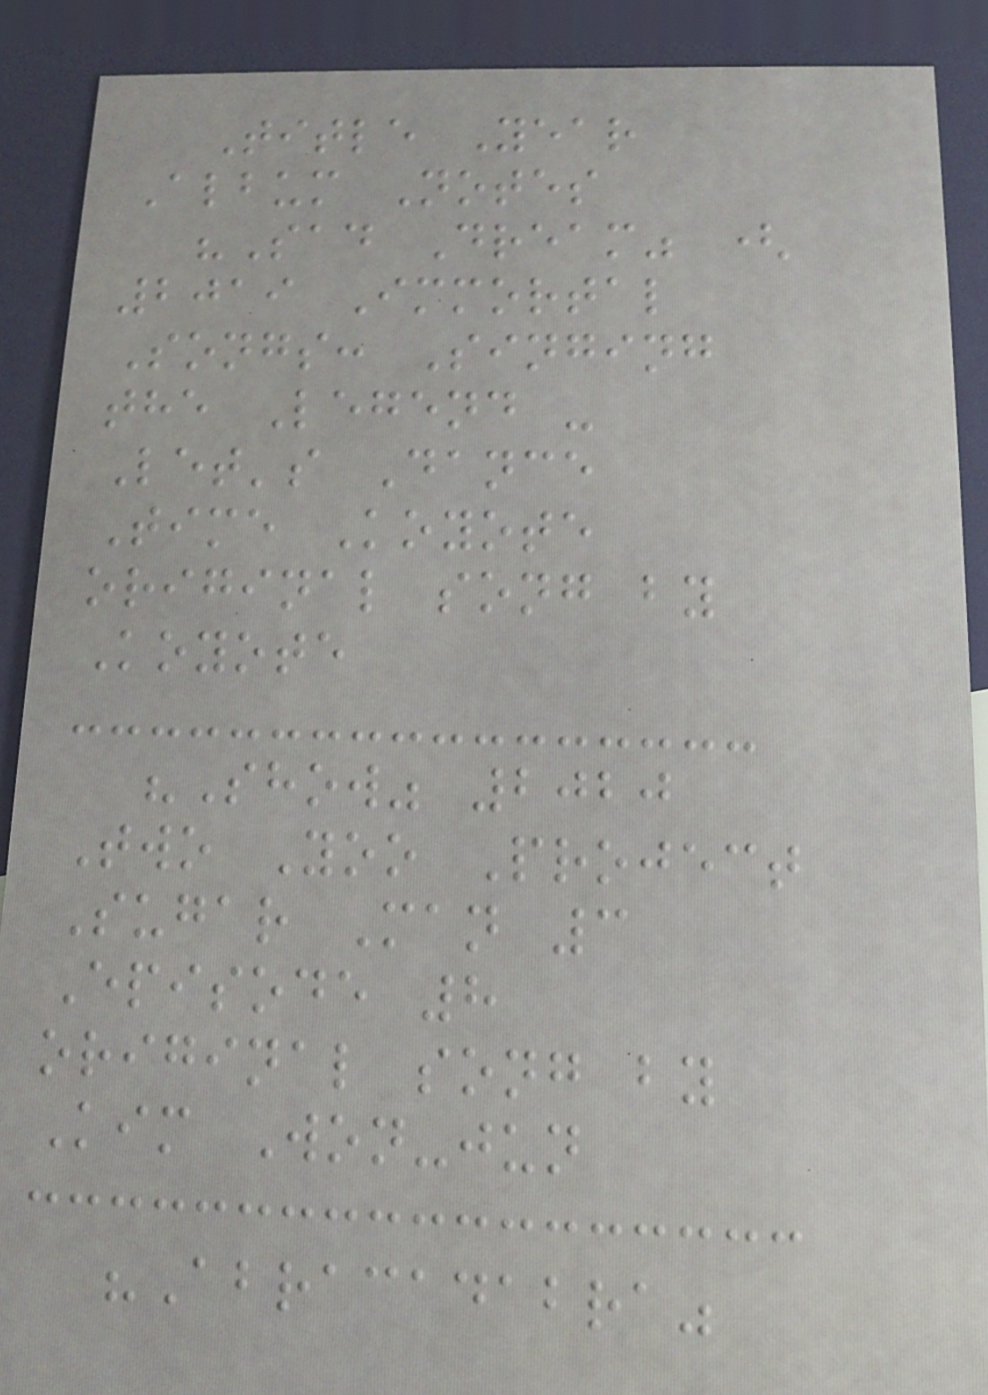Title Year
Album Notes
"Sad Dream" (
2019 Immortal
Songs: Singing
the Legend -
Let's Dance
Time Koyote
original song by
Koyote
"Show" 2020
Two Yoo Project
Sugar Man 3
Episode 8
original song by
Kim Won-jun
"Abracadabra"
